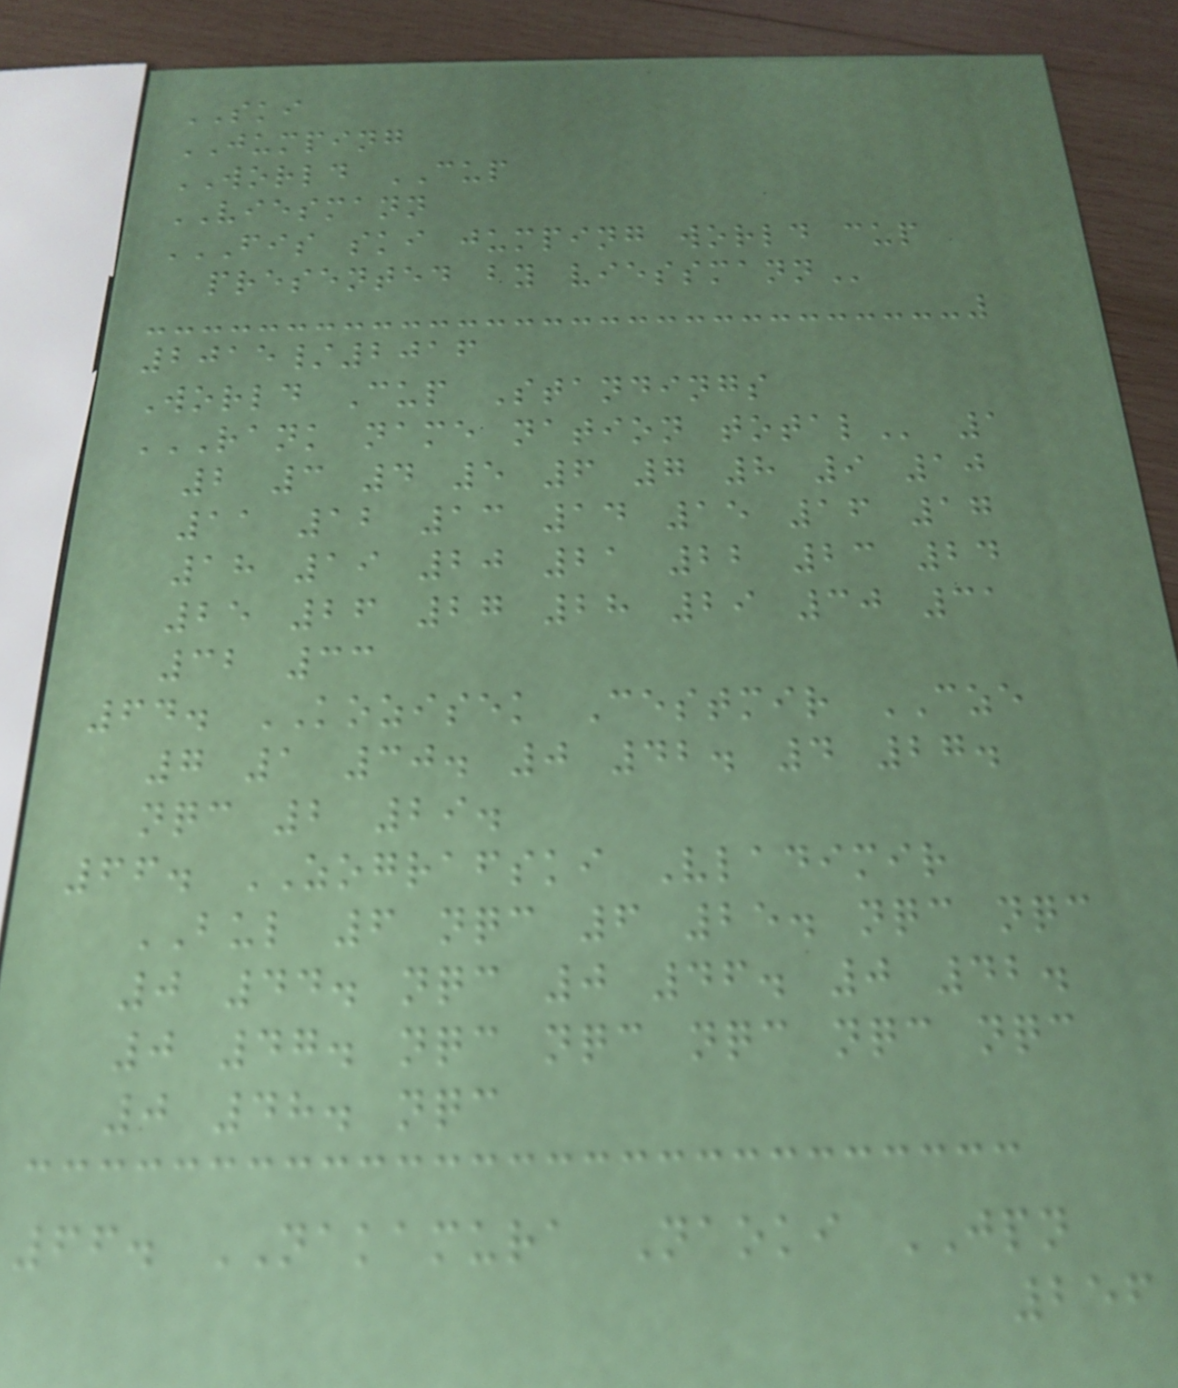SKI
JUMPING
WORLD CUP
VIESMANN
FIS SKI JUMPING WORLD CUP
PRESENTED BY VIESSMANN
2015/2016
World Cup Standings
RANK NAME NATION TOTAL 1
2 3 4 5 6 7 8 9 10
11 12 13 14 15 16 17
18 19 20 21 22 23 24
25 26 27 28 29 30 31
32 33
64. KOZISEK Cestmir CZE
7 1 30. 0 42. 4 27.
nqc 2 29.
66. ZOGRAFSKI Vladimir
BUL 6 nqc 6 25. nqc nqc
0 44. nqc 0 46. 0 42.
0 47. nqc nqc nqc nqc nqc
0 48. nqc
66. NAKAMURA Naoki JPN
256
